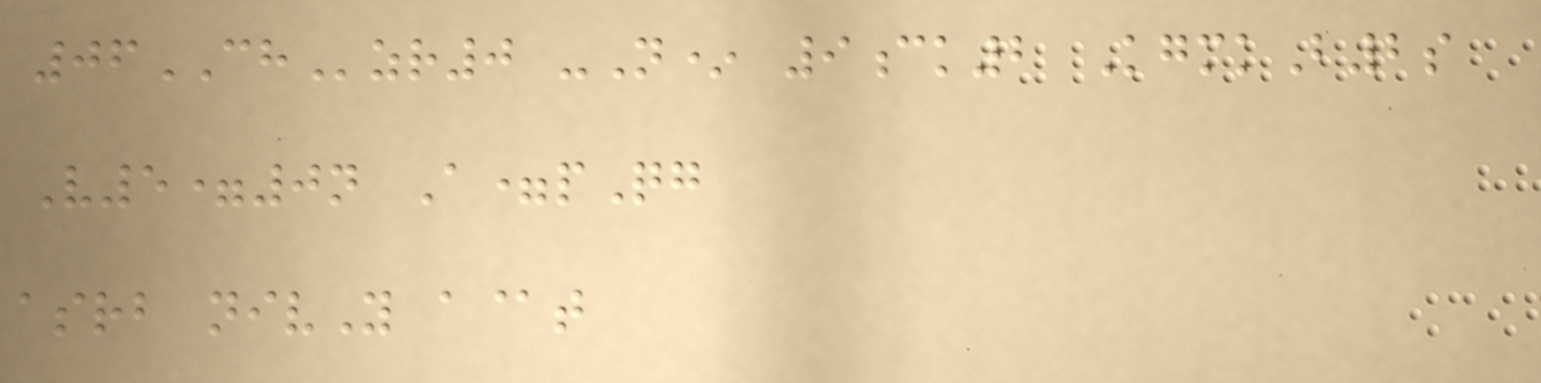06CHzr0 -N* 9ck2 KgmkB2s
V5=0n A=pQg
asrb nivY a@t
